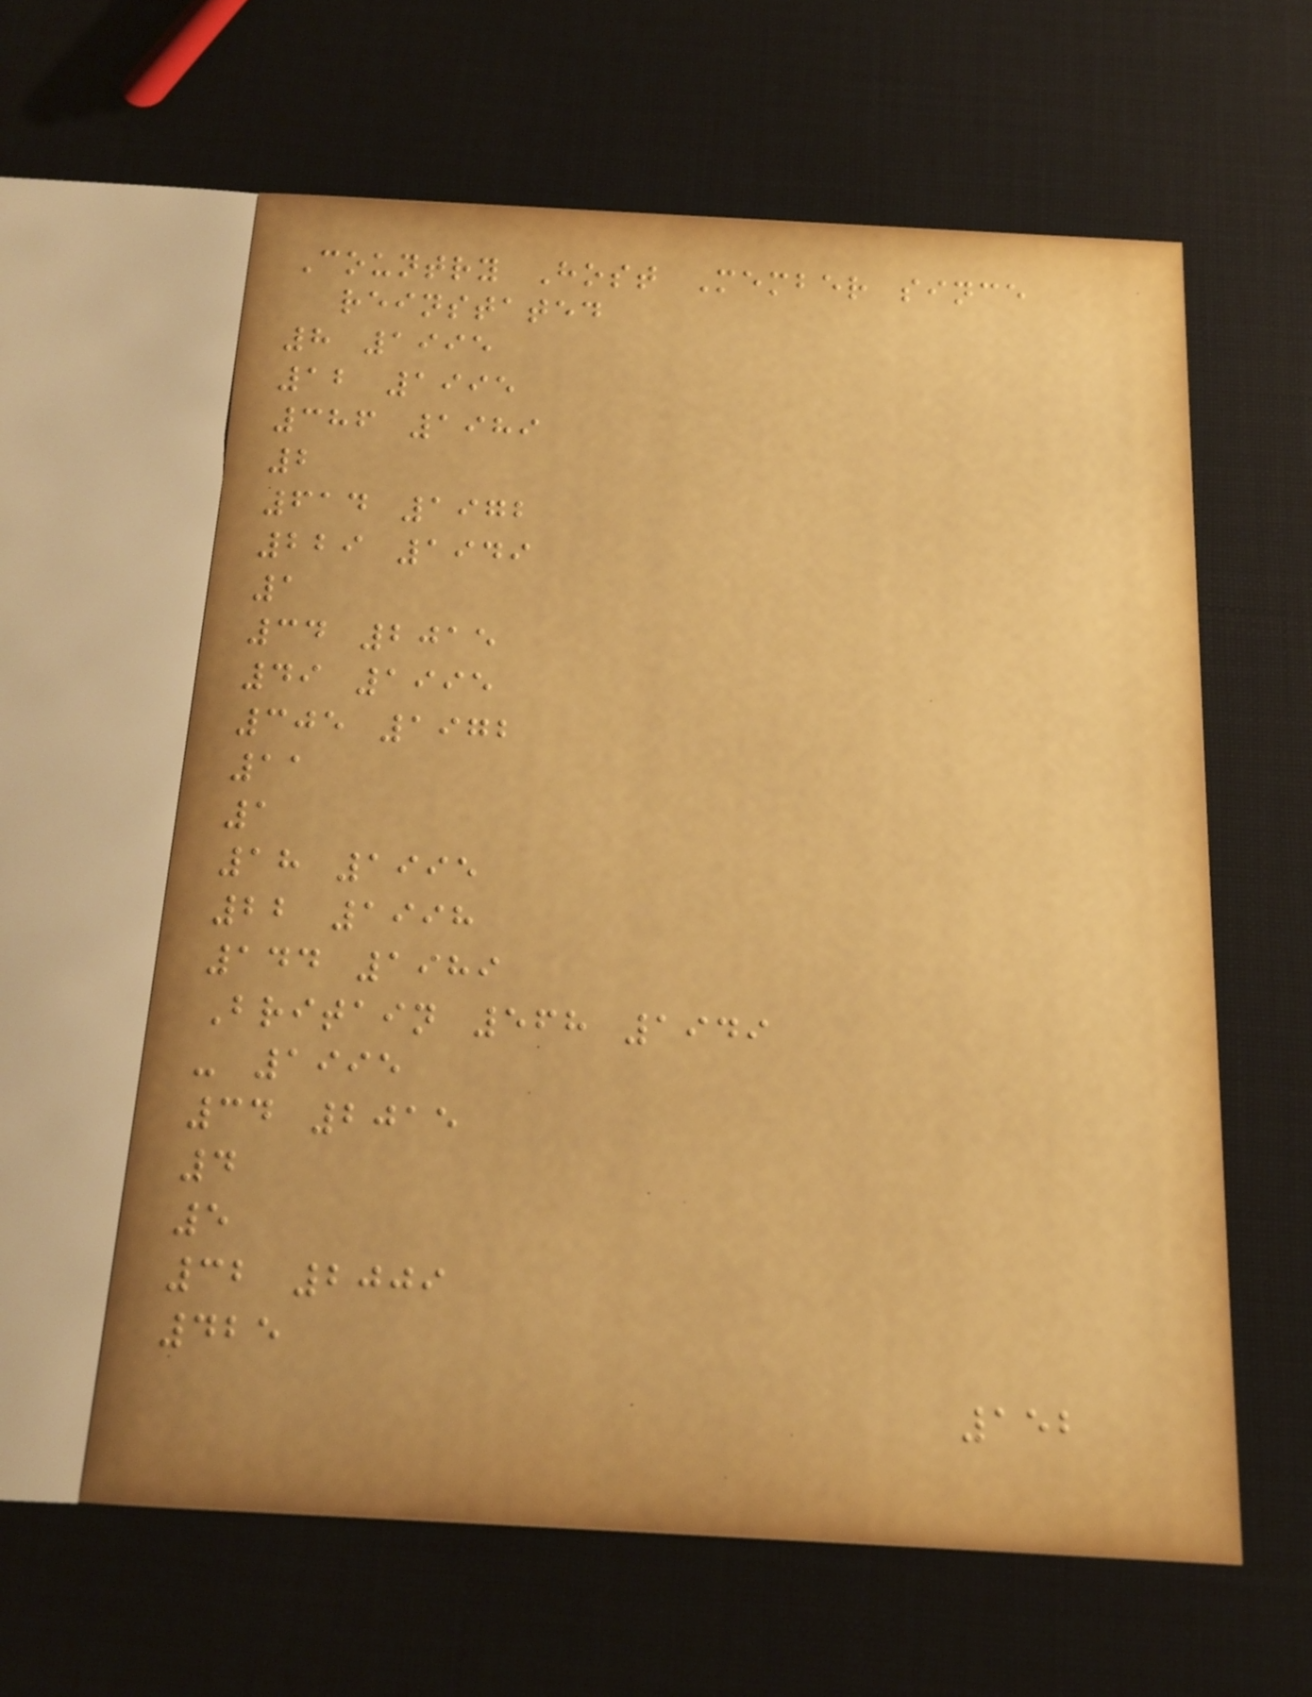Country Host Member since
reinstated
8 1995
12 1995
386 1989
2
614 1972
229 1949
1
34 2015
49 1995
305 1972
11
1
18 1995
22 1998
144 1989
Britain 568 1949
- 1995
34 2015
4
5
32 2009
425
152
